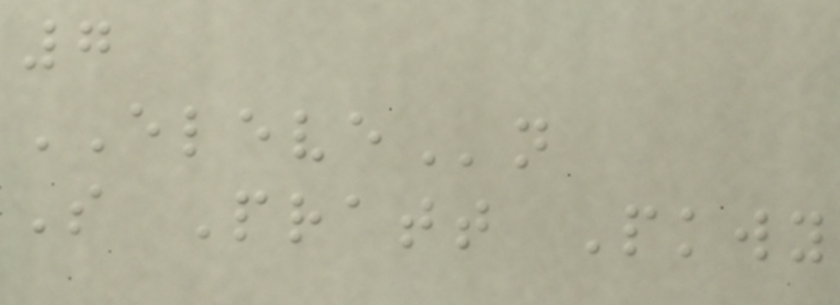7
ELEVEn
S Pratt Pkwy
